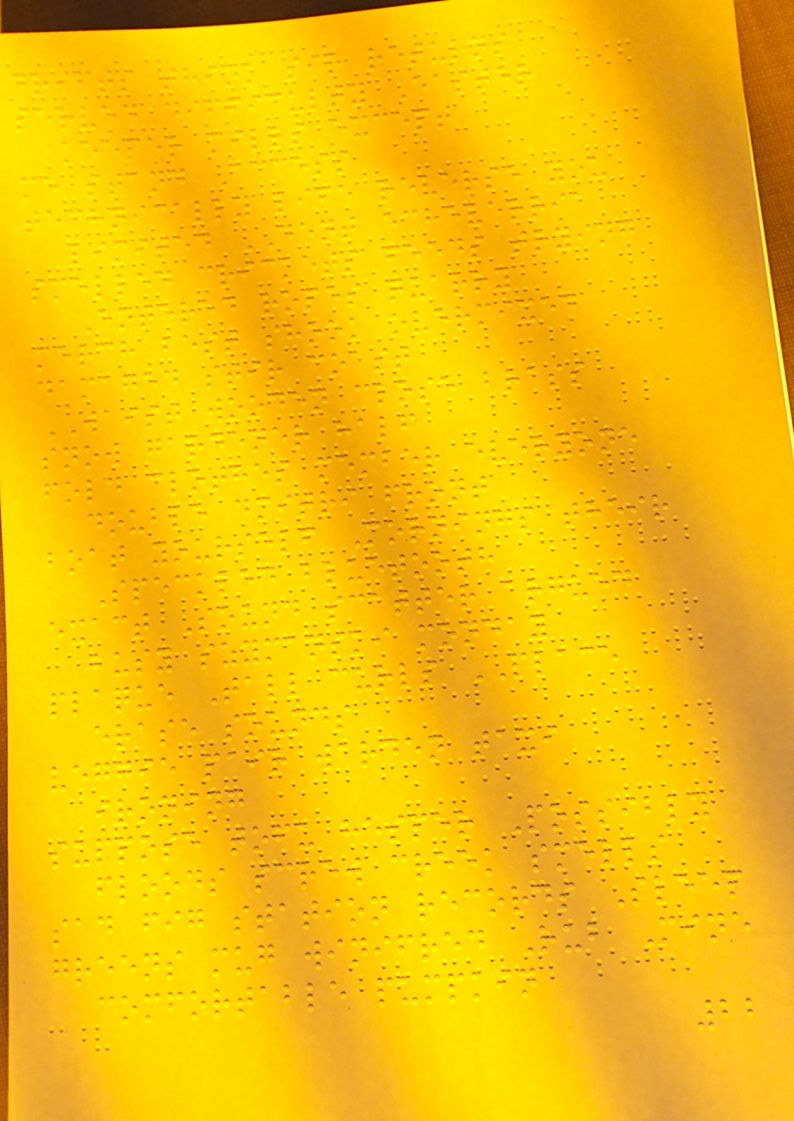drifts think sir returns
served difficulty Easter
keeper mills except
me stand Access
technically life reverse you
limited DENT echeverria
smelled crickets feeds trying
Entered ropes quarry
merch best shook overmixed
damaged stir coast
WAIST wooden close brass
snow gardener half
fold clothes member everyone
double dmitri front
boat yourself Mornings their
Speckled bluetooth
exact Sound scatter argued
busy szymanski monday
plaque Tall curls PLACE
erase sounds
veggie pair warden taxi
ironing
suppose tofu hesper Possibly
floods screw creek smells
sad fig station records Sleep
greens mug winifred Rub Mine
comfortable pumpkin
22
